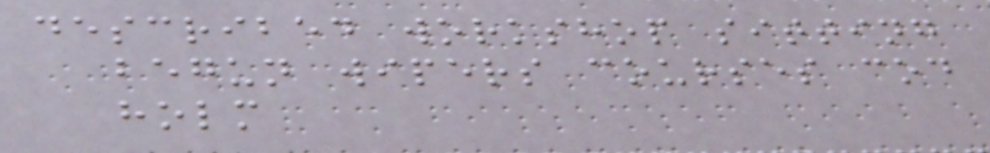described workshop sitting
begun wipers courses cod
holm
